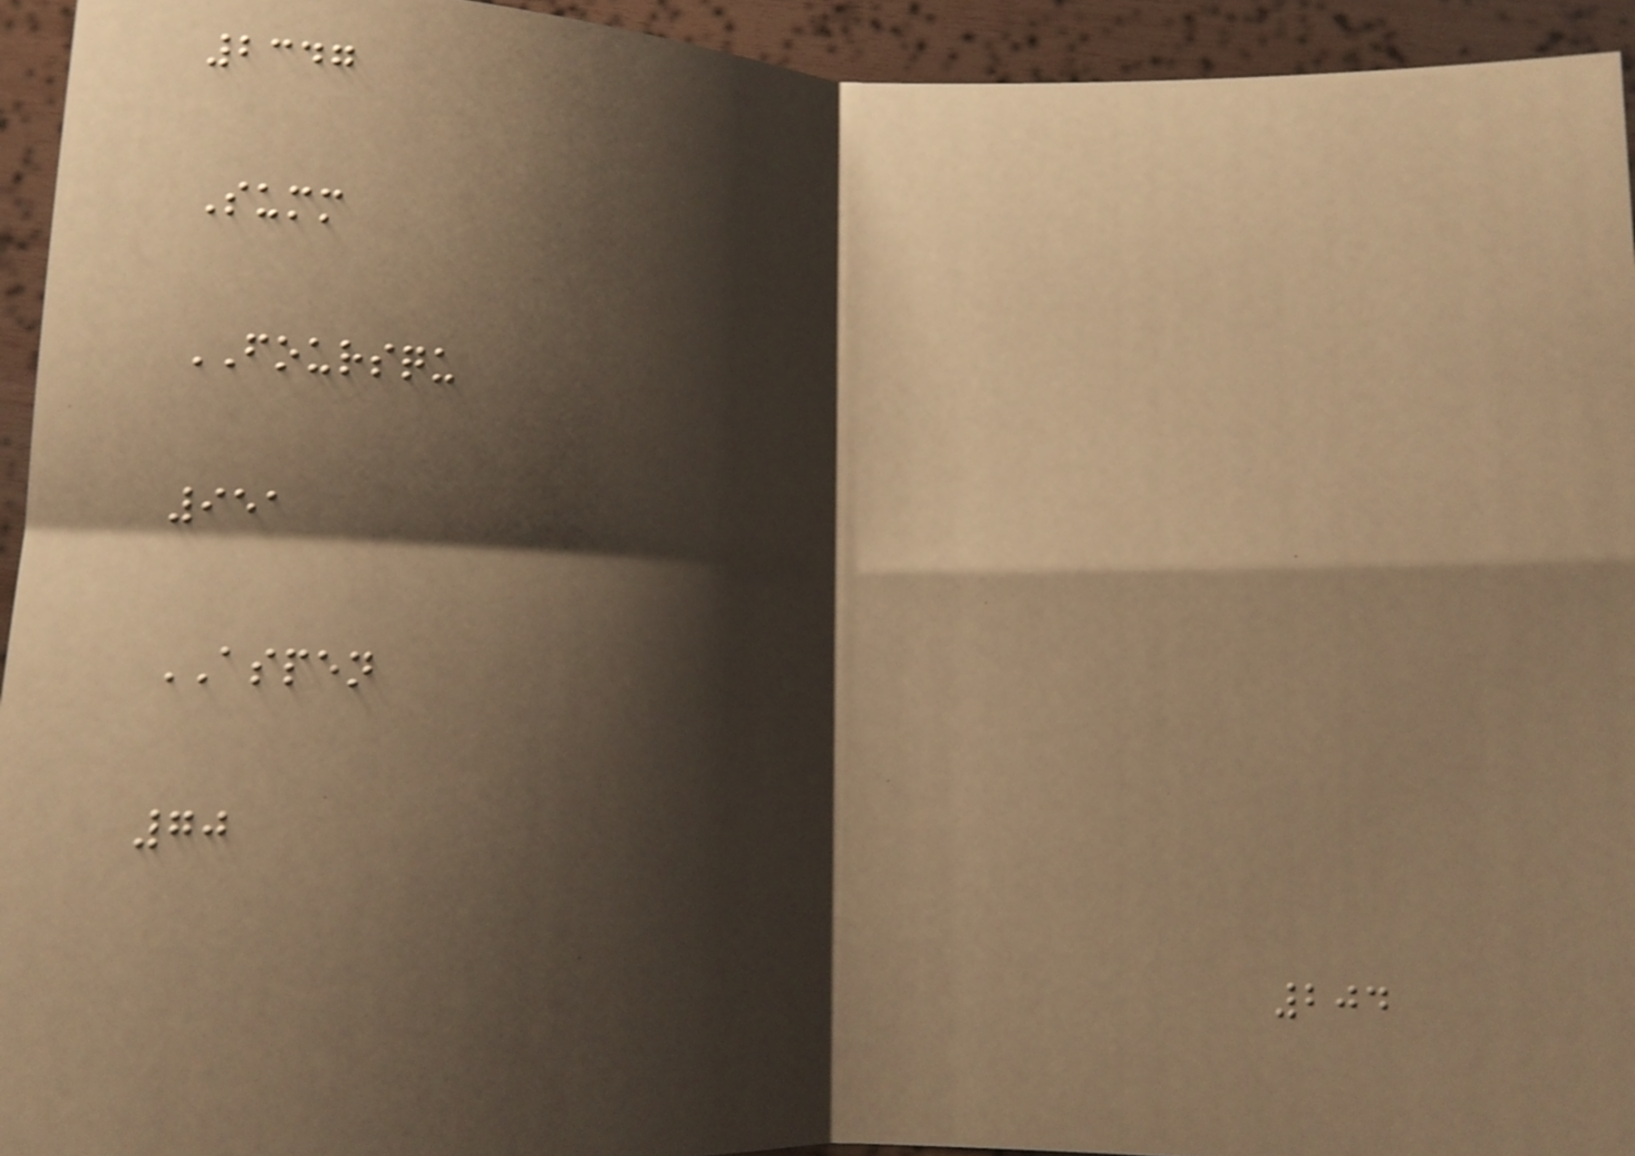2347
Summ
FOURSQU
951
ASPEN
70
204
